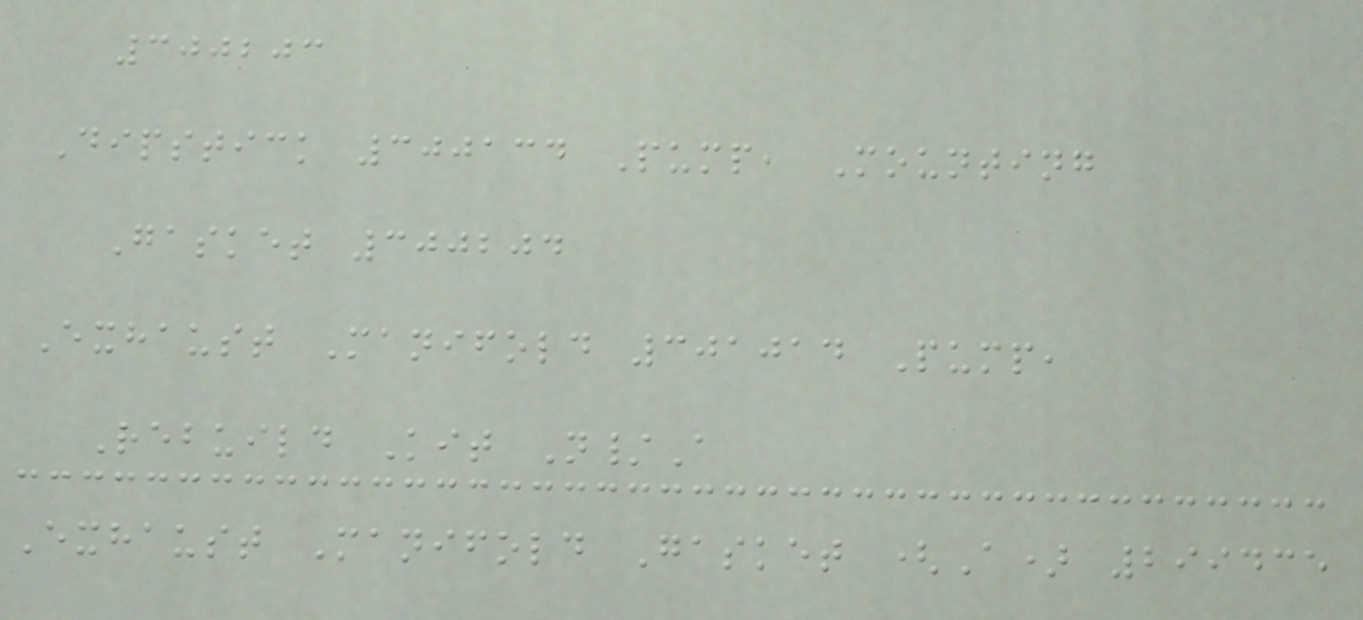300203
Dipstick 300134 Pump, Mounting
Gasket 300204
Exhaust Manifold 301014 Pump,
Rebuild Kit N/A
Exhaust Manifold Gasket (A) 299435
